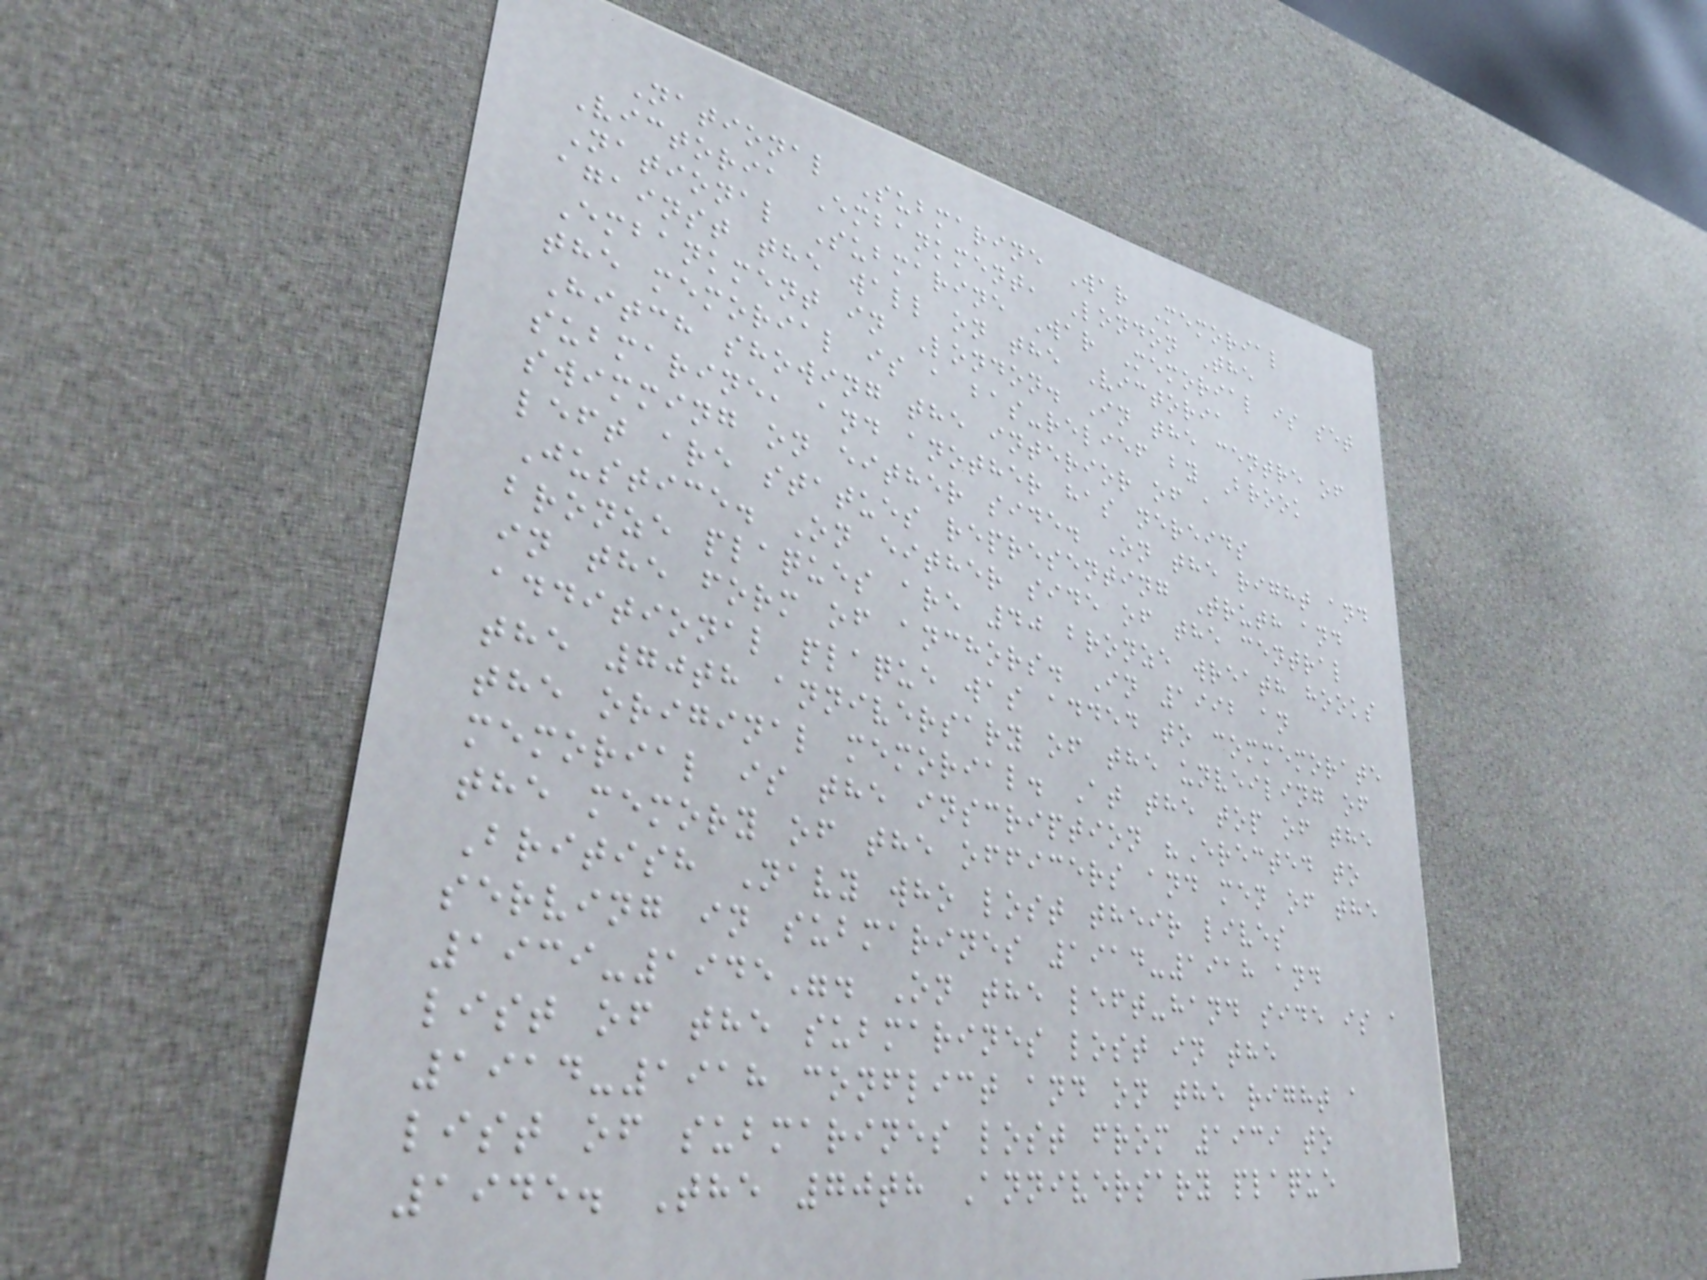National Submarine War Memorial
Victoria Embankment, London The
National Submarine War Memorial is set
against the wall on the Victoria
Embankment in London. In the centre of
the memorial is a bas-relief by Brook
Hitch showing the interior of a
submarine, and another has nereids
swimming on either side. On the right and
left are statues representing Truth and
Justice. On either side of the central
bronze plaques are 40 bronze wreath hooks
in the form of anchors. In 1992 an
additional plaque was added to commemorate
the 70th anniversary of the unveiling of
the original memorial. At the top of the
memorial is the inscription "Erected to
the memory of the officers and men of the
British Navy who lost their lives
serving in submarines 1914-1918 and
1939-1945". On the left-hand side is a
list of the submarines lost in the
1914-1918 conflict and on the right a
list of submarines lost from 1939 to
1945. The 70th Anniversary plaque
